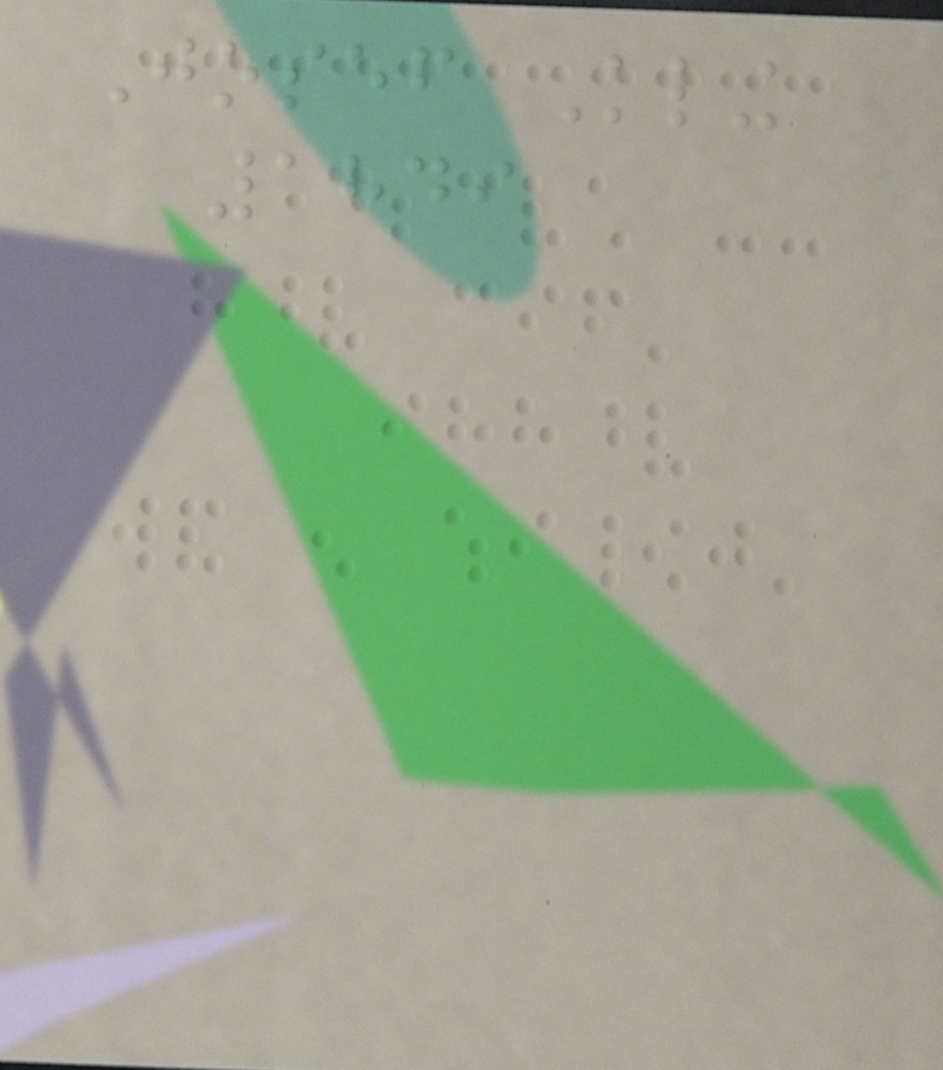Josef Kling
1849
